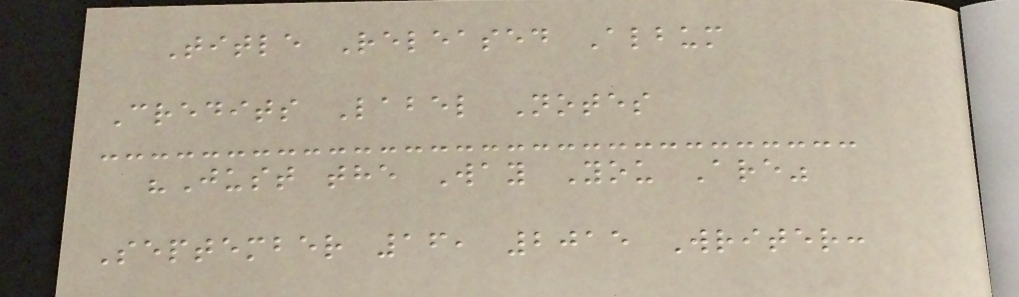Title Released Album
Credits Label Notes
"Just the Way You Are"
September 16, 2015 Writer:
